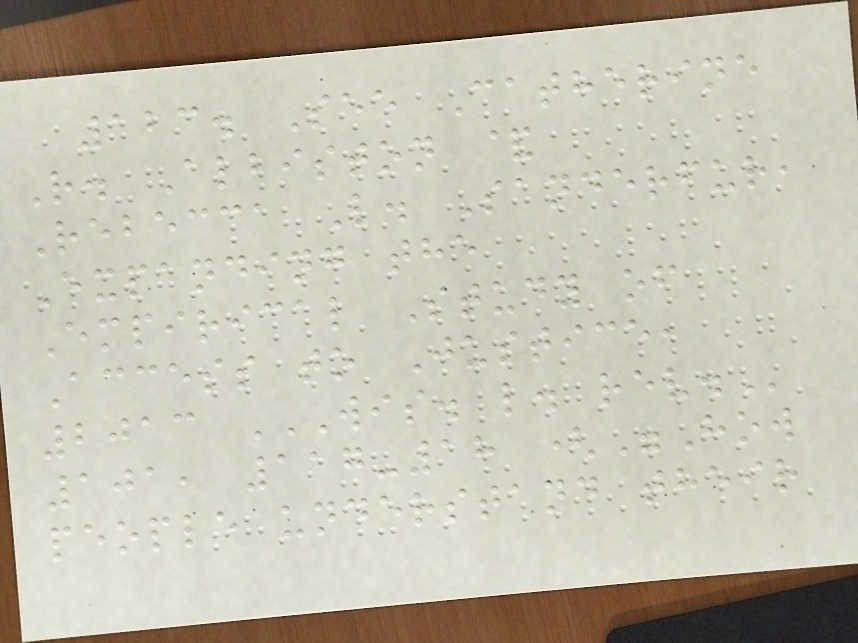123. See Catherine
R. Albiston &
Rebecca L. Sanderfur,
Expanding the
Empirical Study of
Access to Justice,
2013 WIS. L. REV.
101, 117-18 ("How
people understand their
